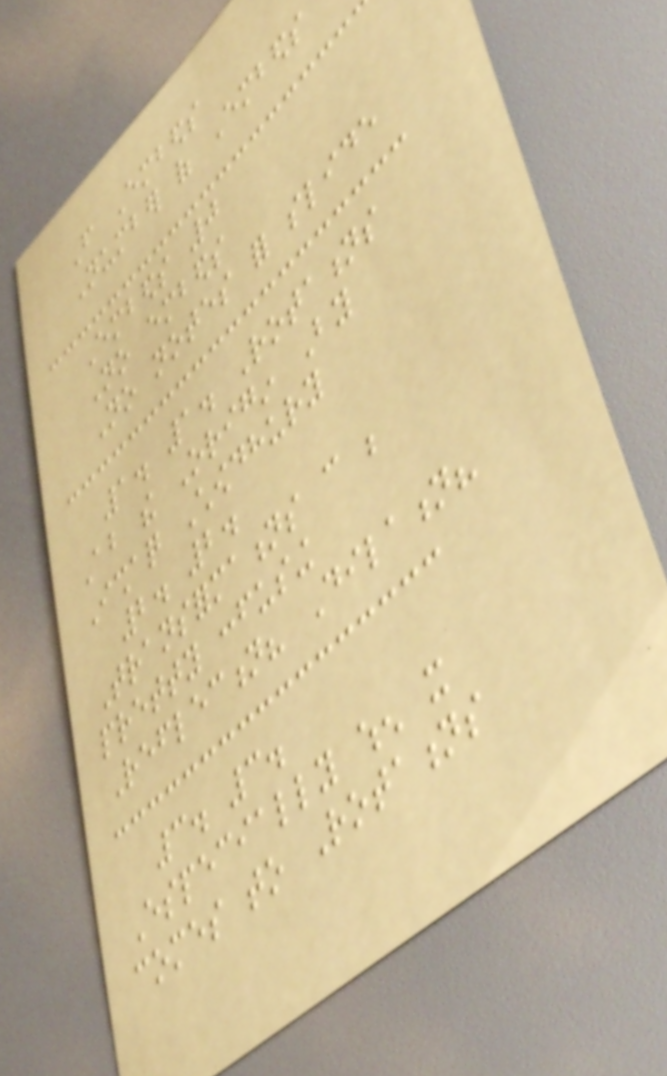From Embeds
Number of Embeds
Embeds 0
No embeds
No notes for slide
1. 1. Rotations
About the Origin By
Ishaq Chowdhury
2. 2.
Transformations can be
pretty confusing
Reflection? Dilation?
3. 3.
Especially when it
comes to Rotations
